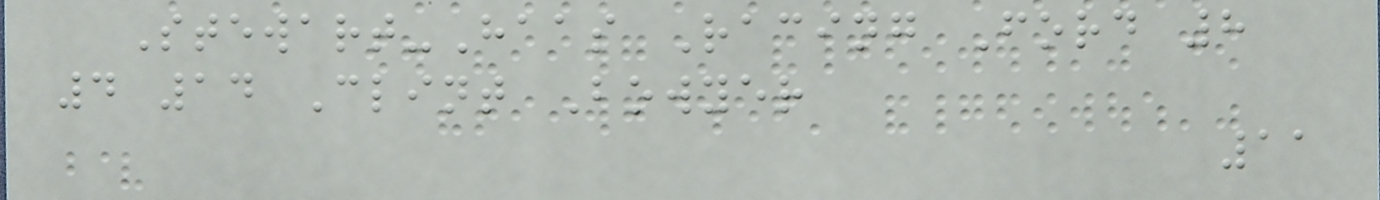Stewart-Haas Racing Ford 8
4 14 Clint Bowyer
11
